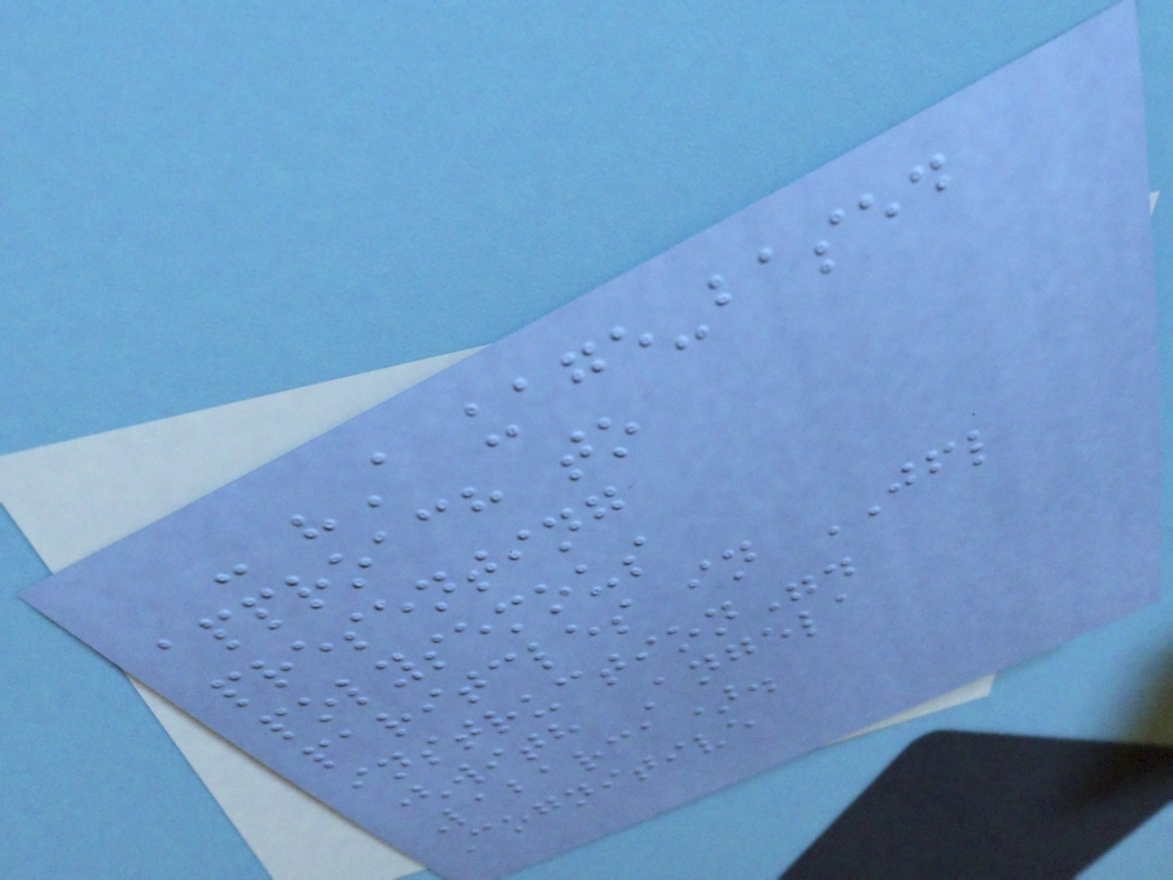- "A uage-based
approach to
presenting
polysemous
paritcles in JFL
instruction".
(with Angela
Labarca).
Cognitive
